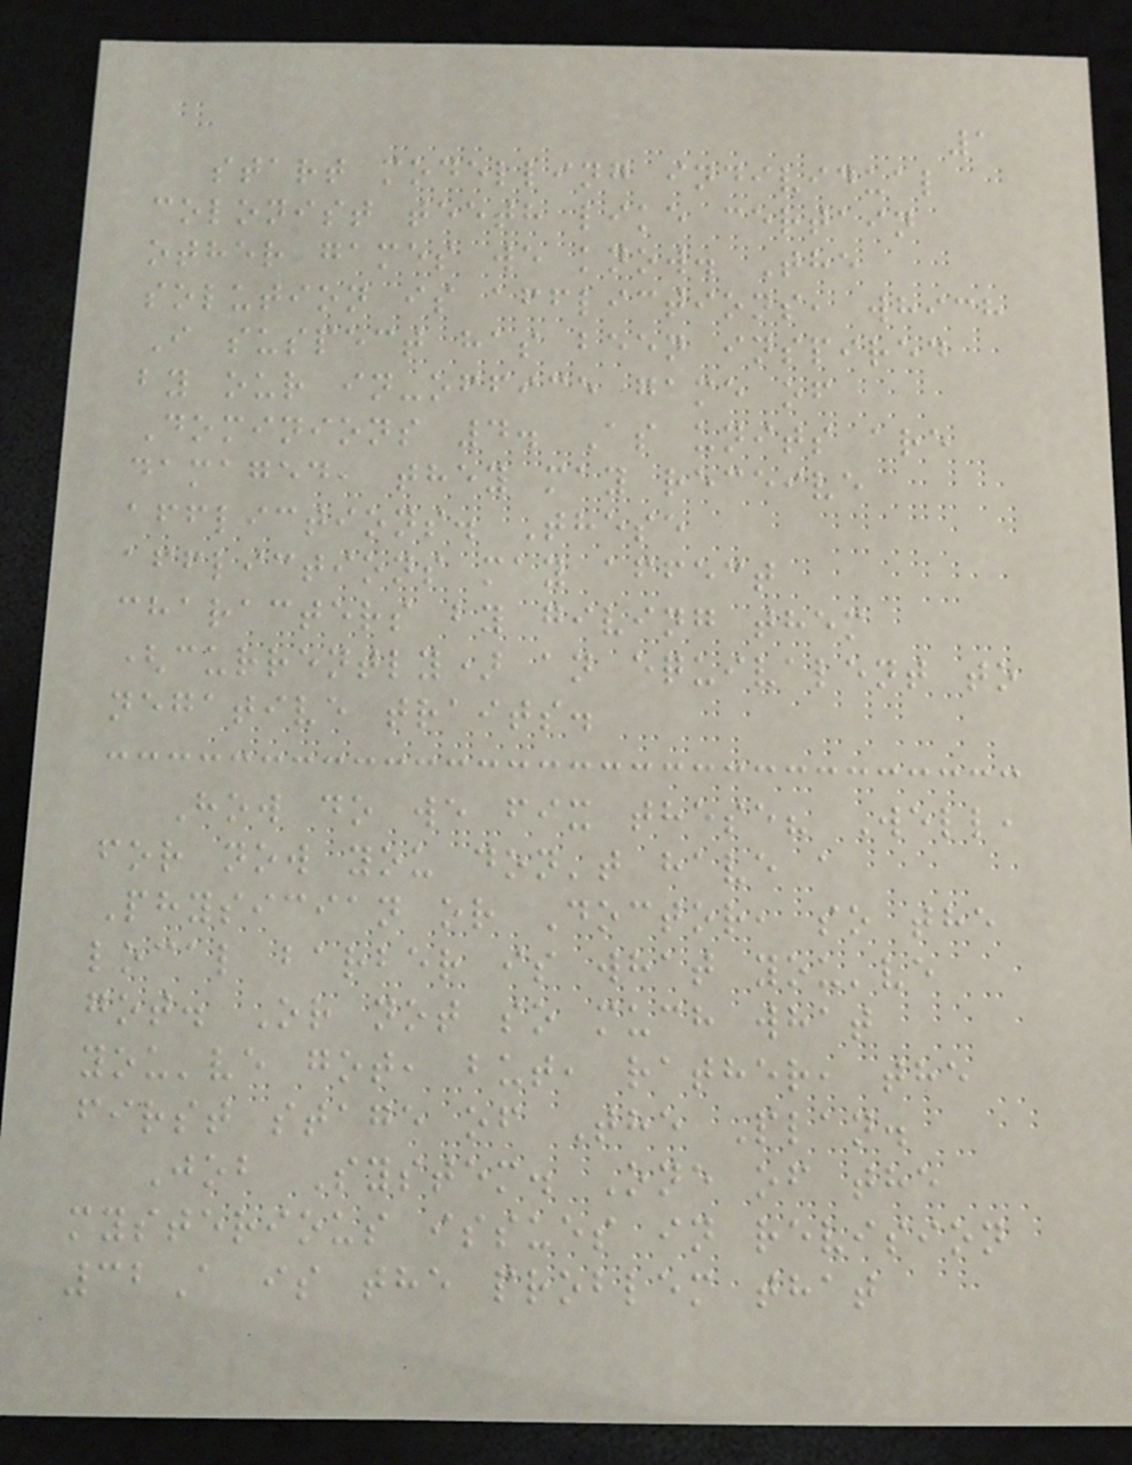1
start modelling individual
colonist teeth like certain
other games we know. The
solution is afflictions, which
I suspect has been inspired
by our in-office game of
Dominions 4. As units are
damaged, they may receive
afflictions. These
afflictions may affect
characters by giving them
(currently) an equivalent to
negative traits.
How do we fix these? Well,
for now you don't have a
Physician or Doctor, so the
local barber is what you've
got. Or not so much what
you've got, but, rather, the
first stage of The Plan.
Job System. One of the
mysterious issues in revision
32A is the problem that
